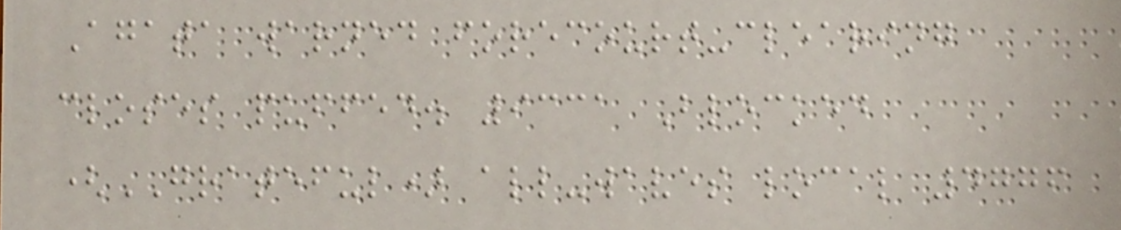Agata warned forecourt-clearing
closes puffed. 9331 Blocked
(GRATEFUL) all-waves local 4776
